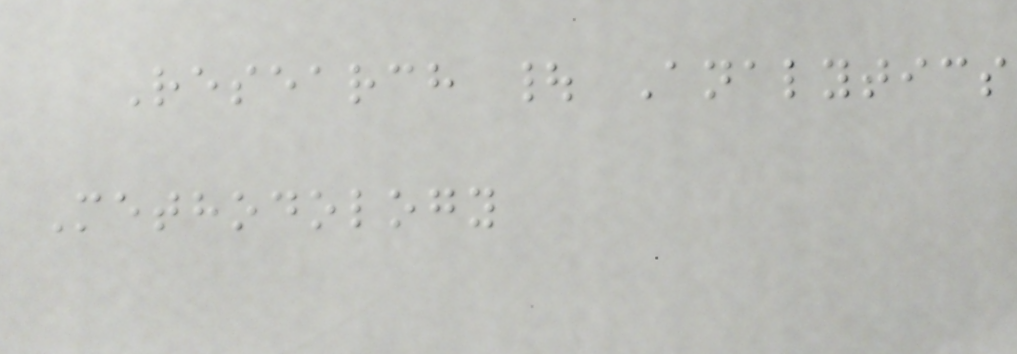Research | Analytics
Methodology
